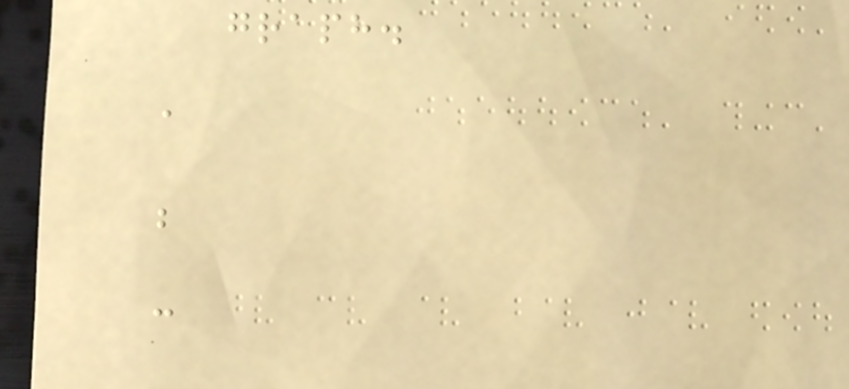graph.
a
b
c
